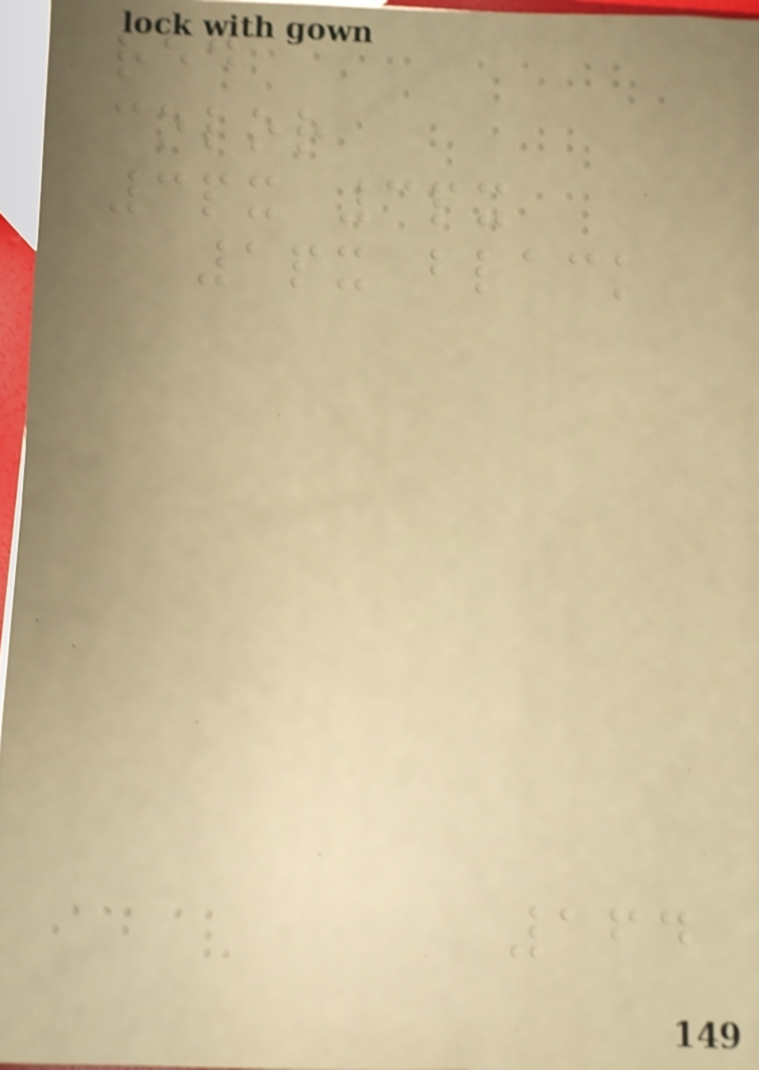red
color
3px 3px
1px black
164
